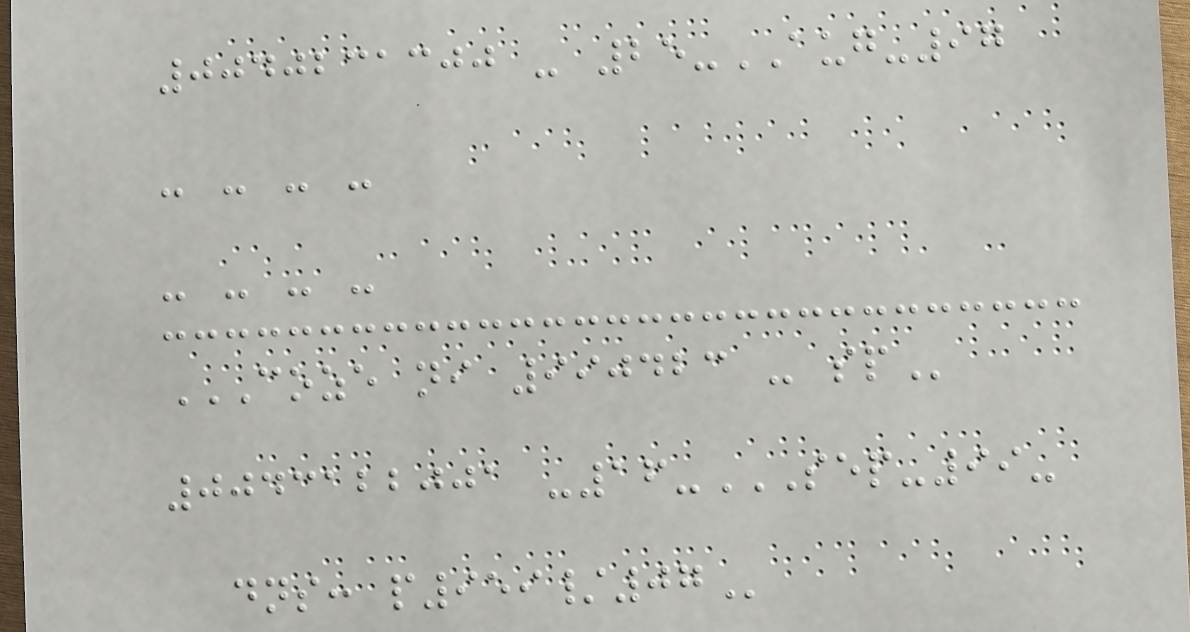0040231300 - 25-AUG-97
- - - -
- - - -
COZE NI 990423 - SP
0043122001 -16-SEP-99-
DNS: P959/07
